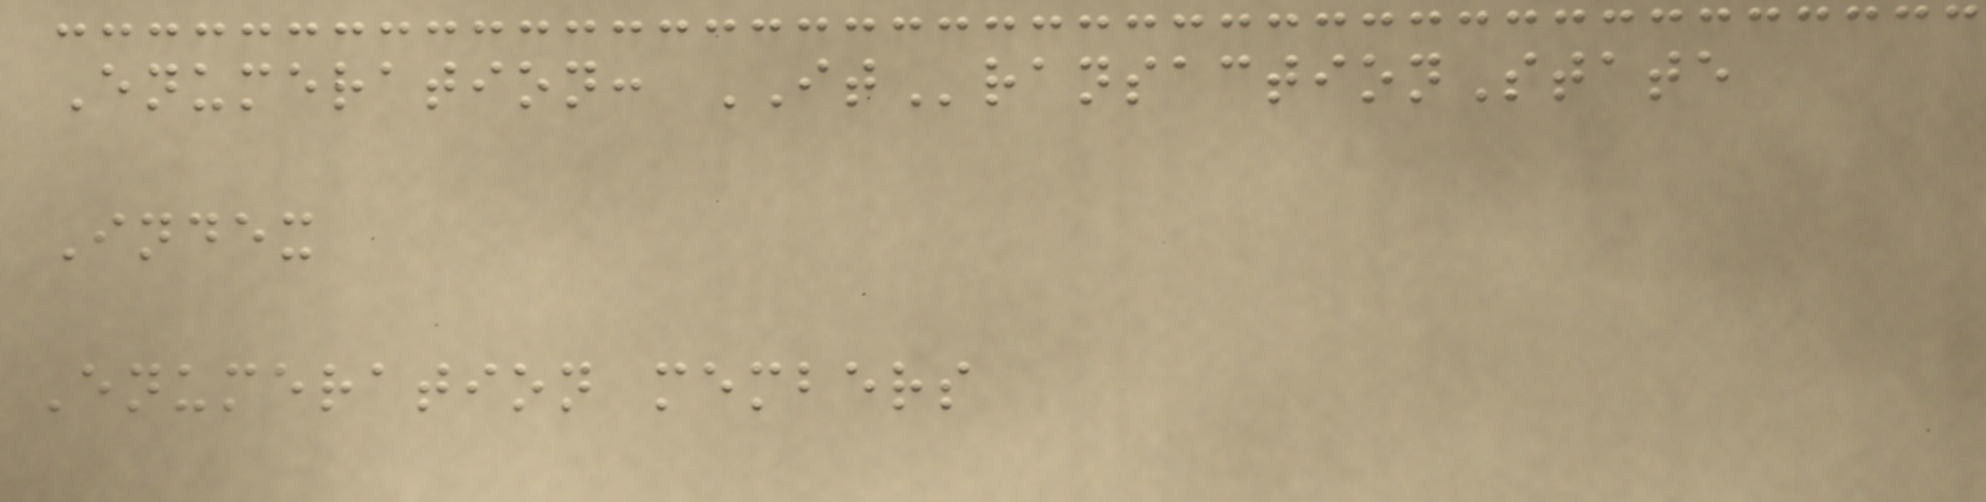Enumeration: ITransactionState
Index
Enumeration members
